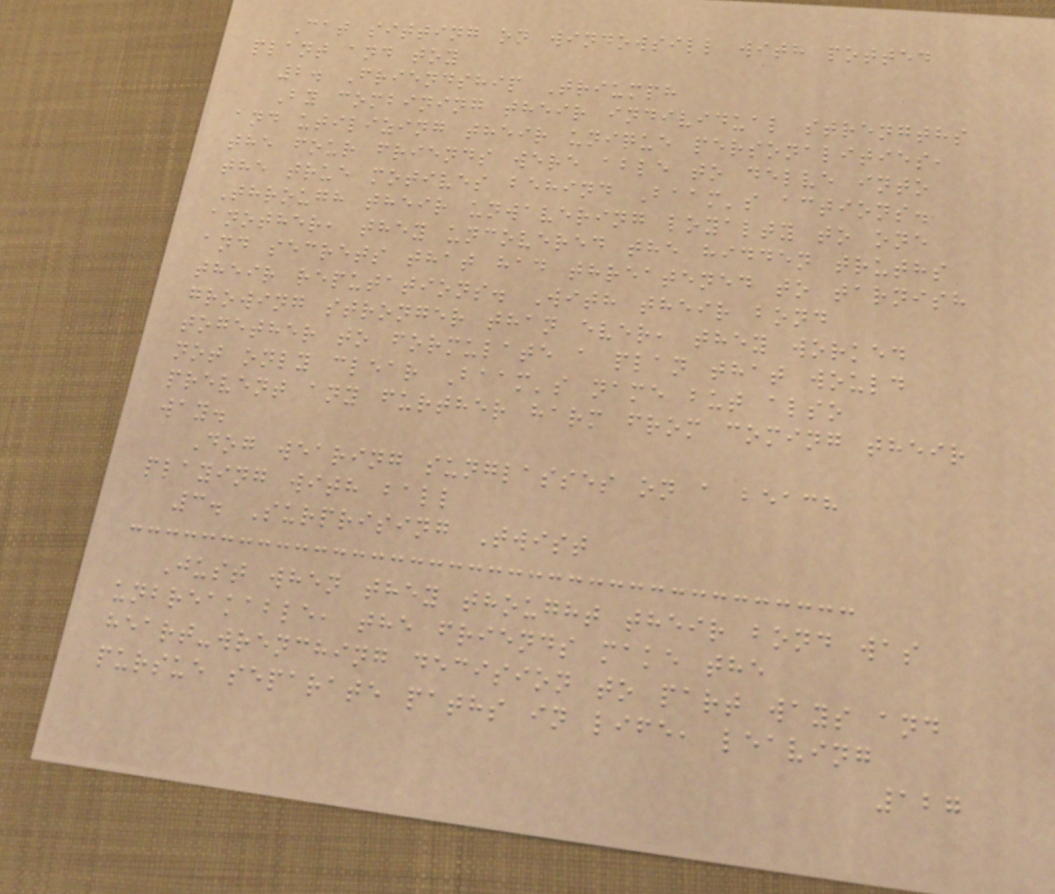Cat sitting on windowsill with potted
plant and toy
2. Friendship Triumph
By combining their individual strengths
and utilizing their unique personalities,
the four friends were able to delve into
the true motives behind Baam's actions.
Through their unwavering loyalty to one
another, they uncovered the hidden truths
and secrets that had threatened to tarnish
their reputations. With their bond
growing stronger than ever, they worked
together to formulate a plan that would
not only clear Baam's name but also
prevent any further harm from coming their
way.
Dog wearing sunglasses on a beach
playing with ball
3. Surprising Twist
Just when they thought their bond was
unbreakable, the friends make the
heart-wrenching decision to part ways and
pursue separate paths in life, leaving
127
